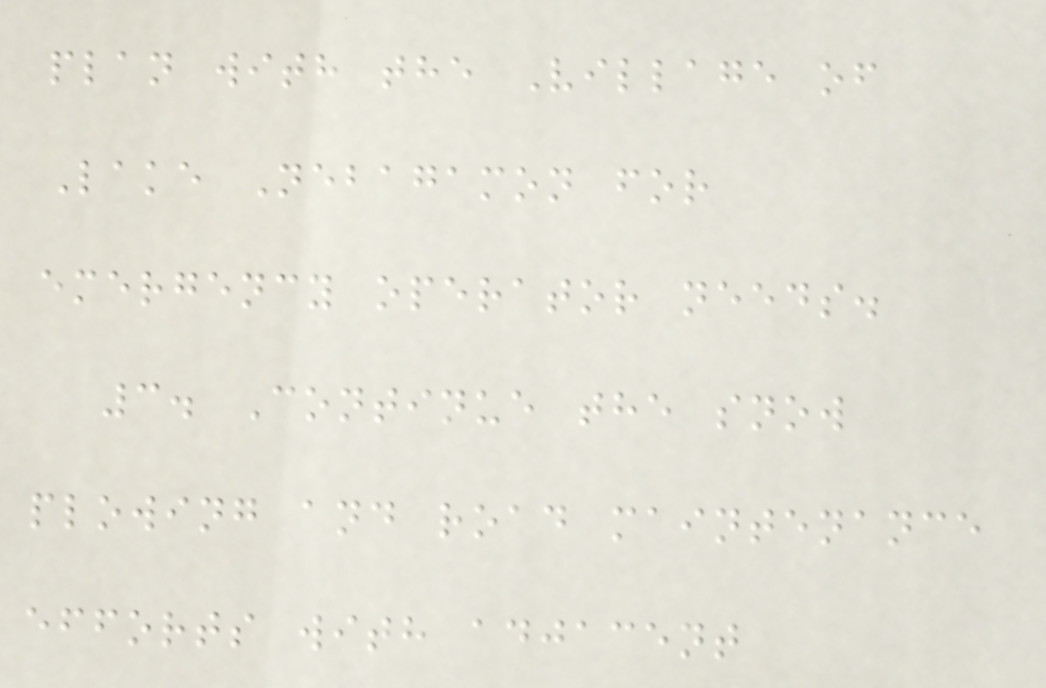plan with the Village of
Lake Nebagamon for
emergency operator needs.
3. Continue the snow
plowing and road maintenance
efforts with adjacent
